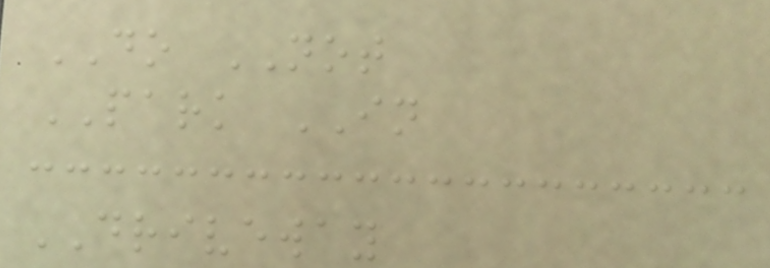DO NOT
PARK IN
DRIVEWAY
